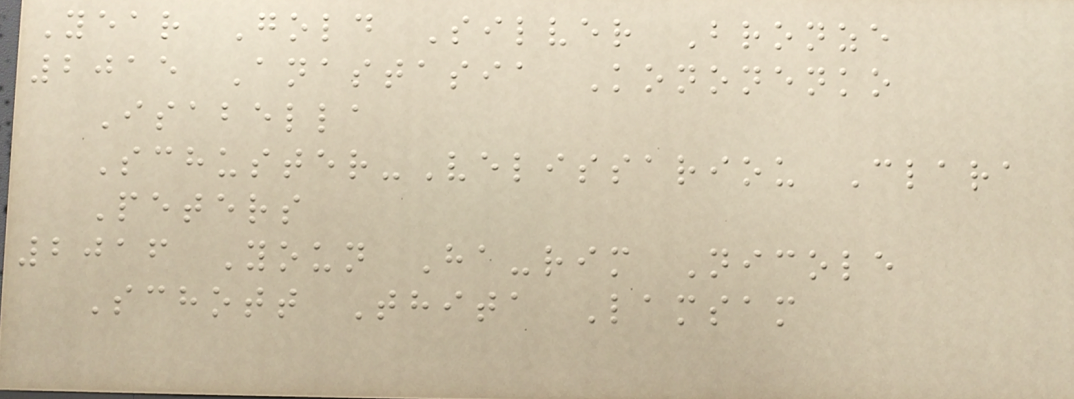Year Gold Silver Bronze
2015 Anastasia Kononenko
Isabella
Schuster-Velissariou Clara
Peters
2016 Youn Ha-rim Nicole
Schott Thita Lamsam
